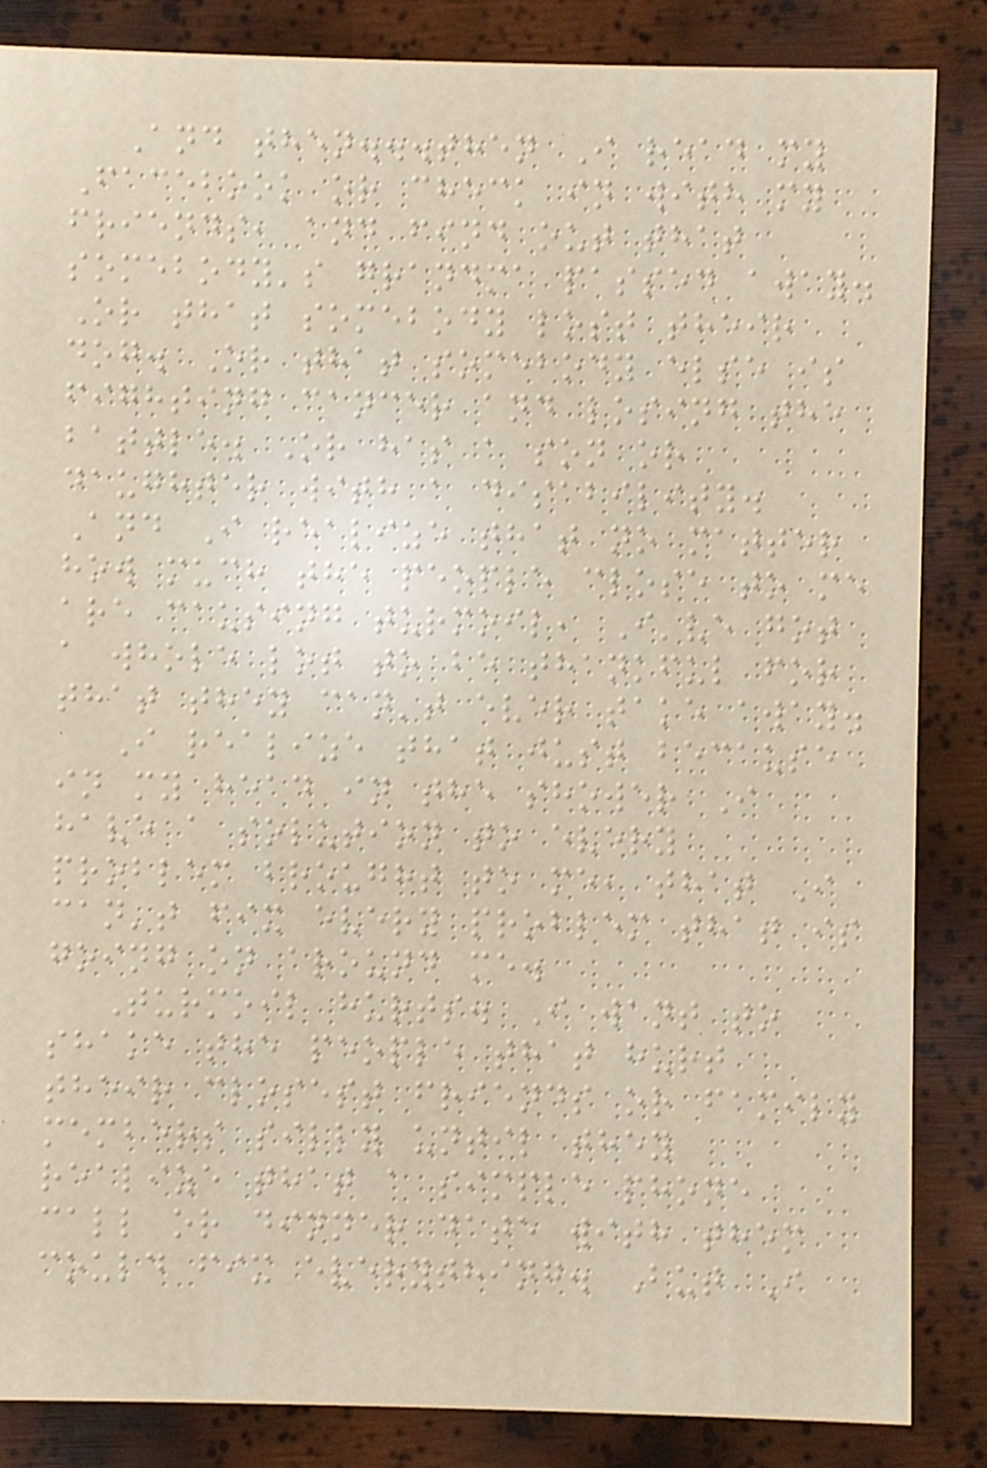And then...then I read my
Facebook or check in with my
friends, and find out that
somebody's grandma passed away.
Or that somebody lost their
dog. Or that somebody else is
fighting cancer and losing the
battle. Or has a son or
daughter with a disability.
And I realize that no matter
how much the people close to me
are causing turmoil, I've got
a whole lot to be thankful for
that they can't ever take away.
I realize that just because
in my head in the shower I
have a solution to every
problem brought to me, that I
can't fix every problem that is
going on around me.
Turmoil hurts. I want to
shake the people that hurt
their closest friends or family
members silly until they
realize that a simple phone
call or dinner date with them
could fix everything. But I
